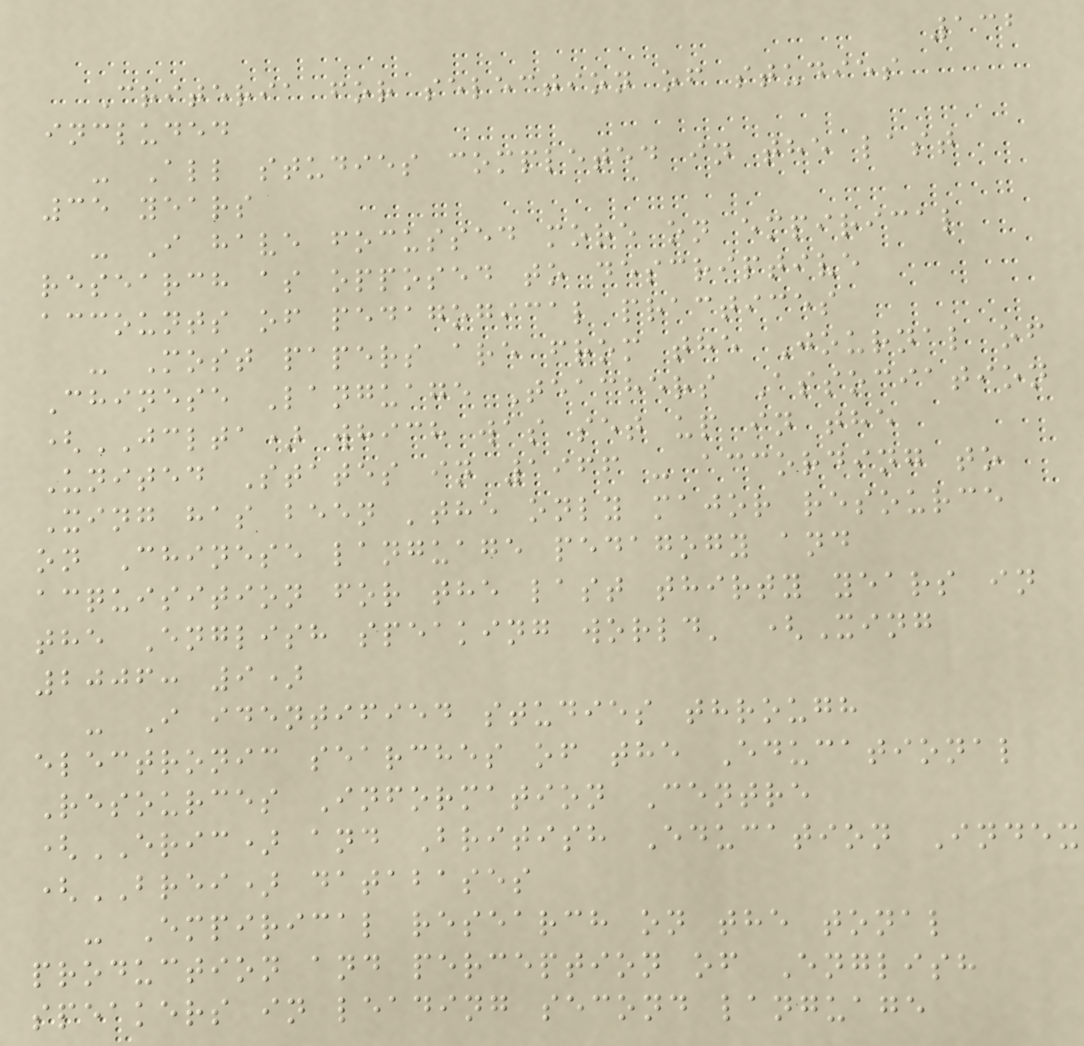132
Criteria for selection of studies
included
- All studies completed in the last
35 years
- I have focussed more on empirical
research as opposed to descriptive
accounts of pedagogical practices
- Most papers are from the Journal of
Chinese Language Teachers Association
(JCLTA) which was set up in the
United States in 1966 - according to
Xing has been 'the only major resource
on Chinese language pedagogy and
acquisition for the last thirty years in
the English speaking world' (Xing
2006: 9)
- I identified studies through
electronic searches of the Educational
Resources Information Centre
(ERIC) and British Education Index
(BREI) databases
- Empirical research on the tonal
production and perception of English
speakers in leading second language
